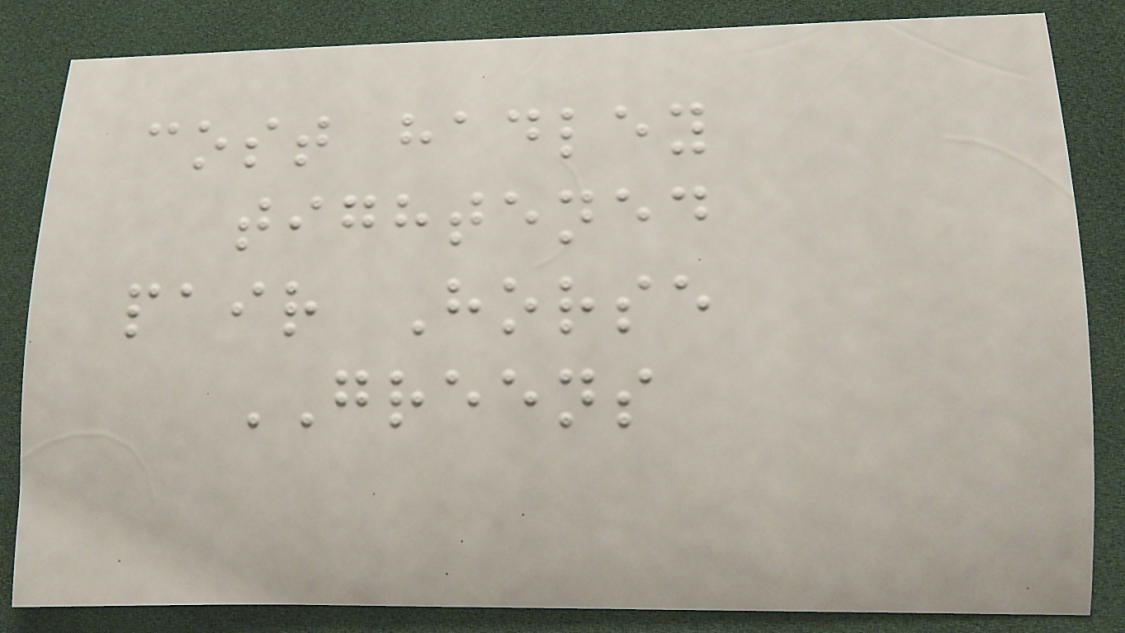cost hadley
tightened
pair Horse
GREENS
